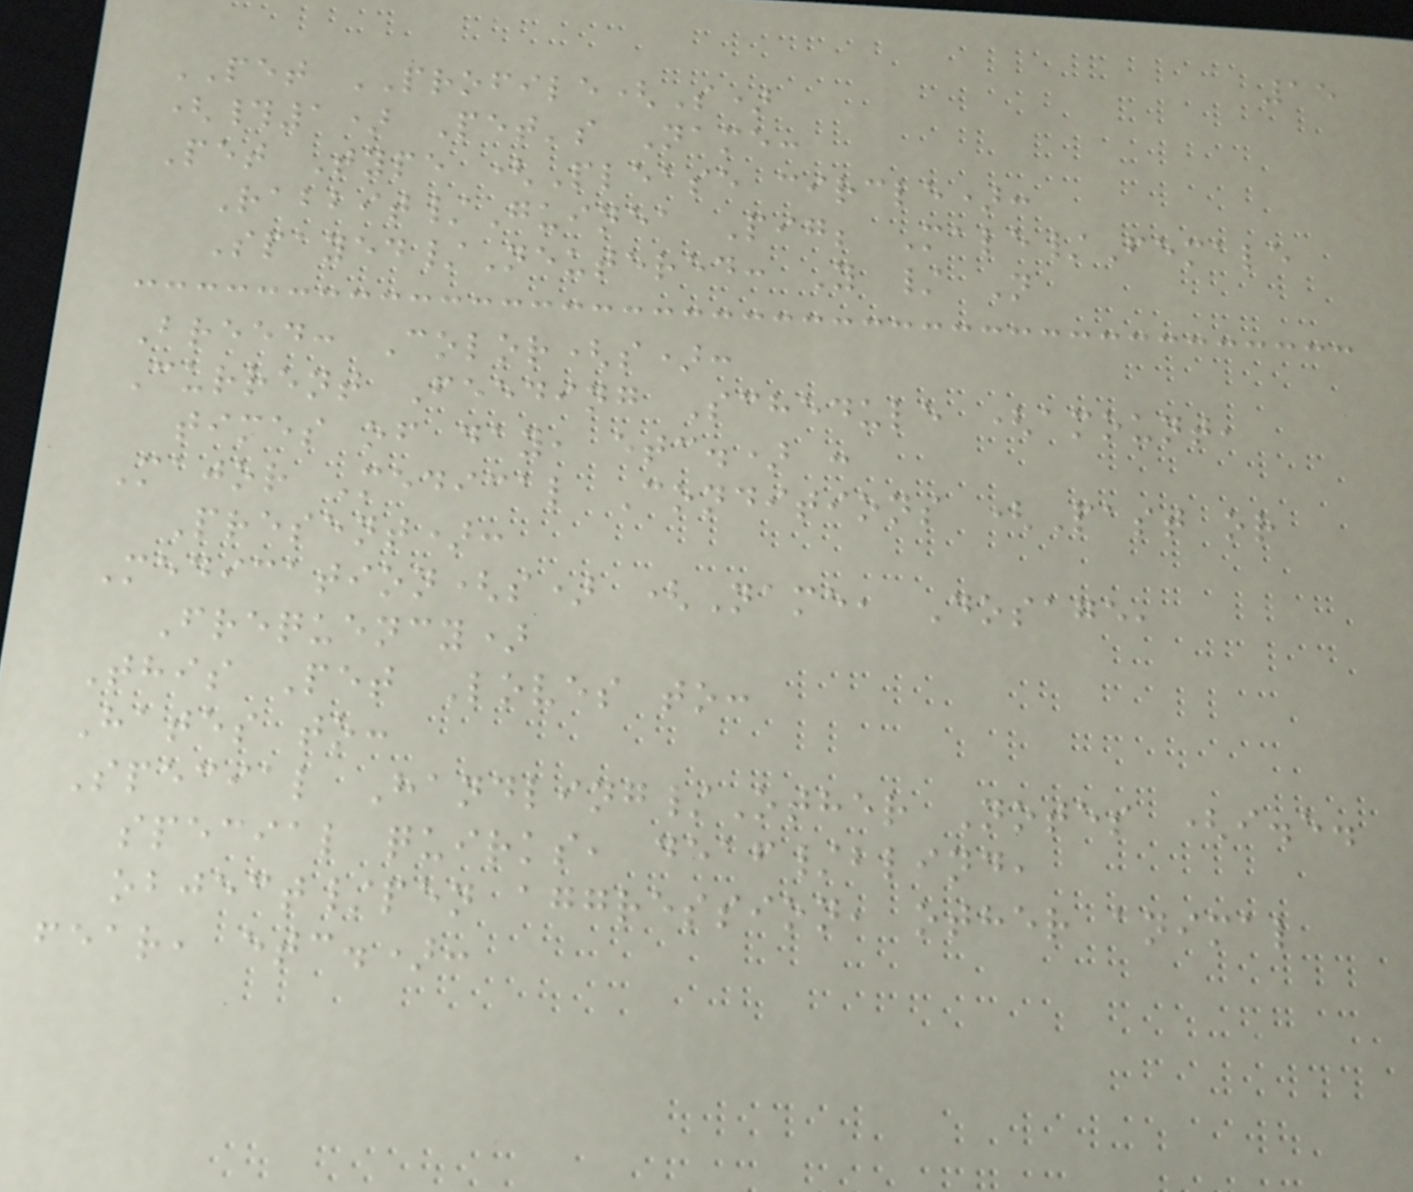15
PET PROFILE(S)
(#1) Pet's Name:
Pet Type (Please circle):
Rabbit/Guinea Pig; Male/Female
Spayed/Neutered: Y / N
Breed: Color(s):
Current Feeding Schedule (amount,
times of day, etc.) :
Major Medical Conditions (Past or
Present):
Medication(s) (Name, Dosage,
Frequency)
This Pet Loves to:
Hates to:
Special Handling/Other Notes (i.e.
special quirks, deaf/blind,
object/pen aggression, other animal
fear, etc.):
